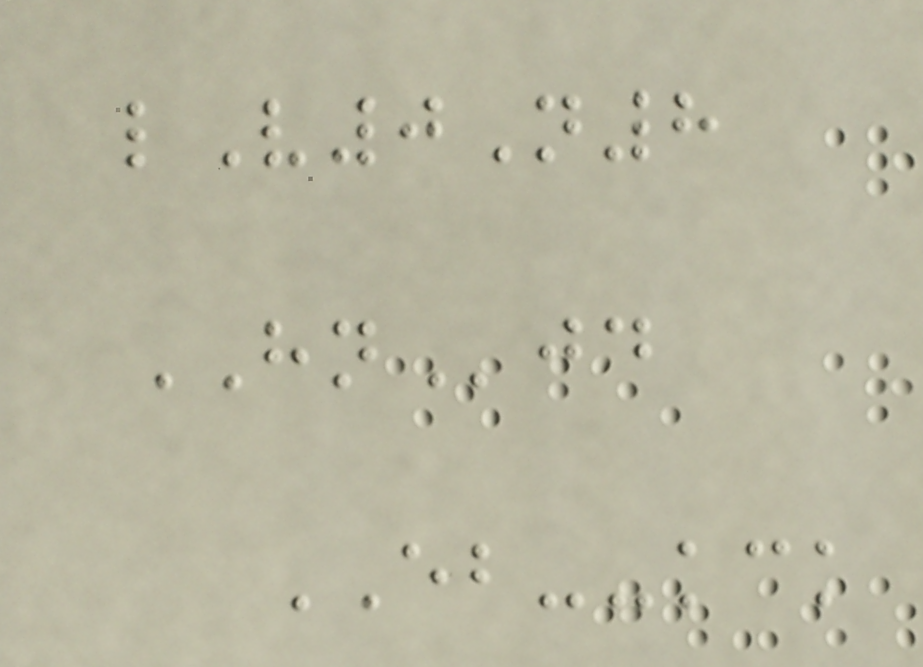lV0N8
HNjd
EB--kck
